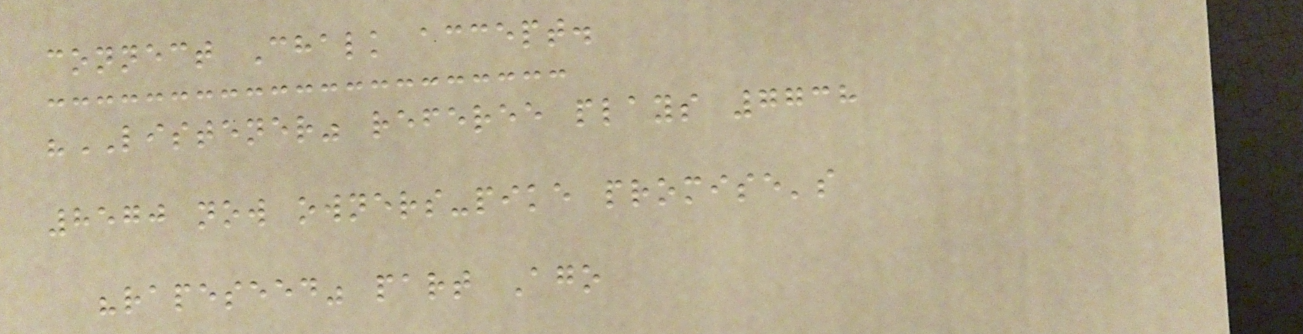connect Chalk accept.
"LISTENER" referee plays 7738
8570 now owners-pike promise's
"rapeseed" part Ago
